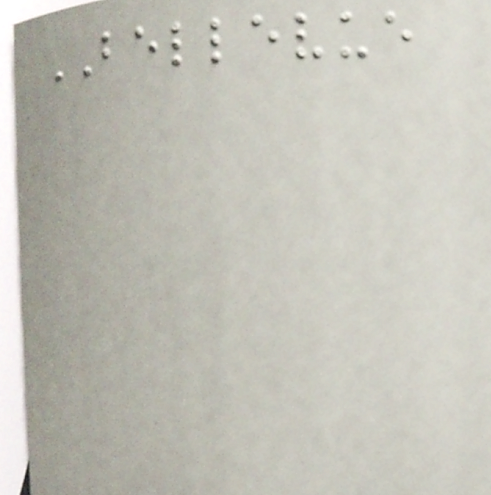BELLEVUE
